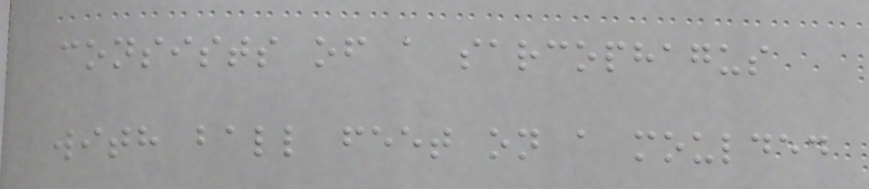consists of a sarcophagus
with ball feet on a moulded
